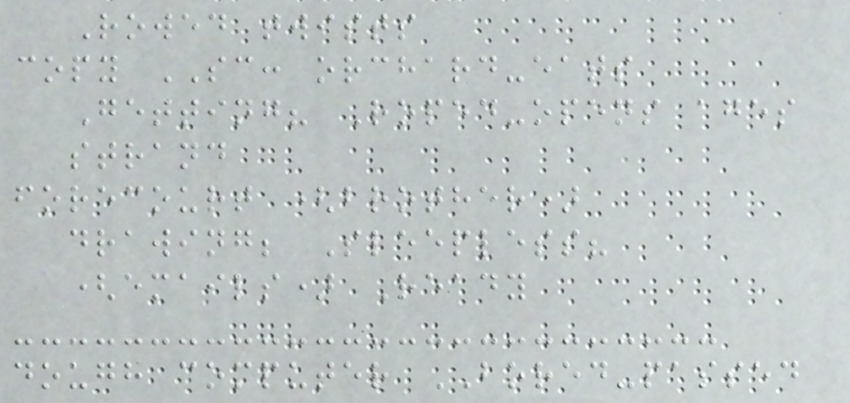Rowed twists
copy SC: orchard-eats
Getting? Roped-opens ages
strand
forecourt (brother)
drawing; Sleepless?
(emails) Ready
dough computer BORED-passed
